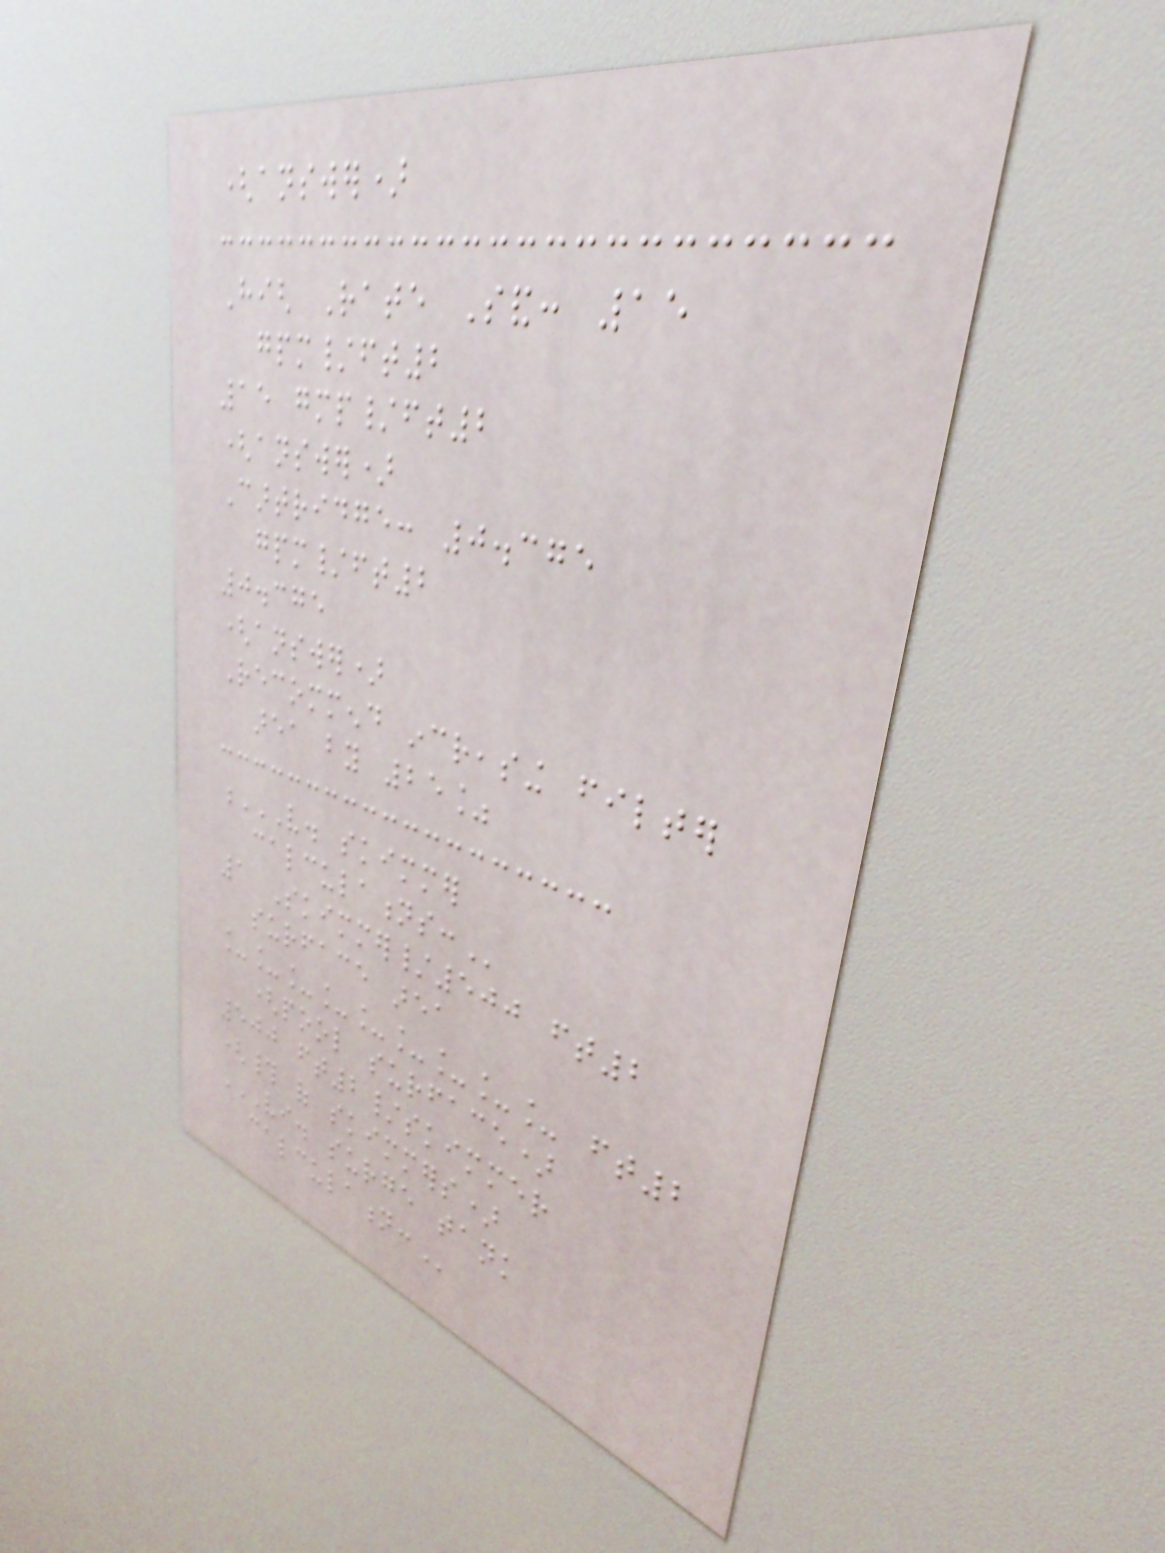(answer)
High Rate Sand: 15
gpm/ft2
15 gmp/ft2
(answer)
Cartridge: 0.375
gpm/ft2
0.375
(answer)
Recommend increasing filter
area by 25%
V. SKIMMER
CALCULATIONS:
1 Skimmer/500 ft2
surface area
_________ ft2
(pool surface)
500 ft2/skimmer
(# of skimmers)
VI. SURGE TANK
CALCULATION:
